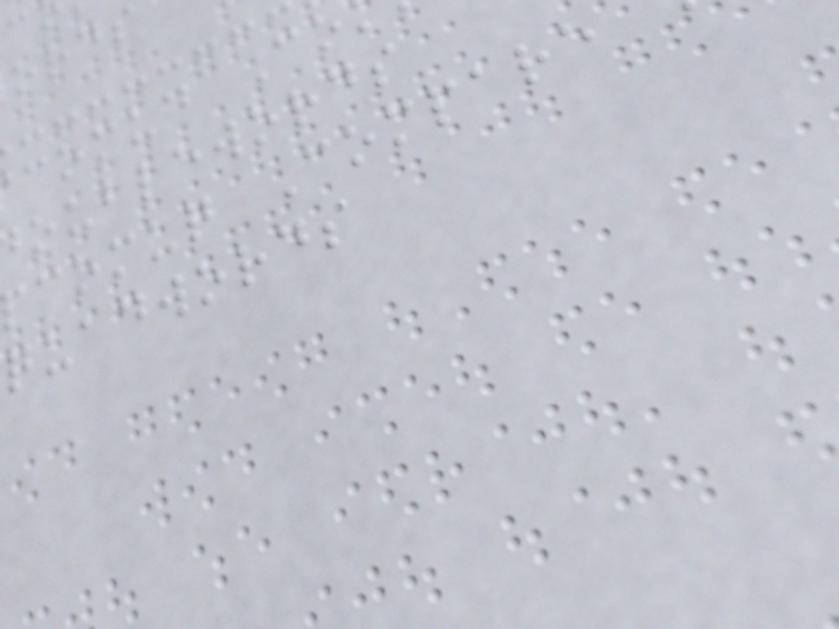ords
comud Co
oublewords
comuq Compare
quadwords
